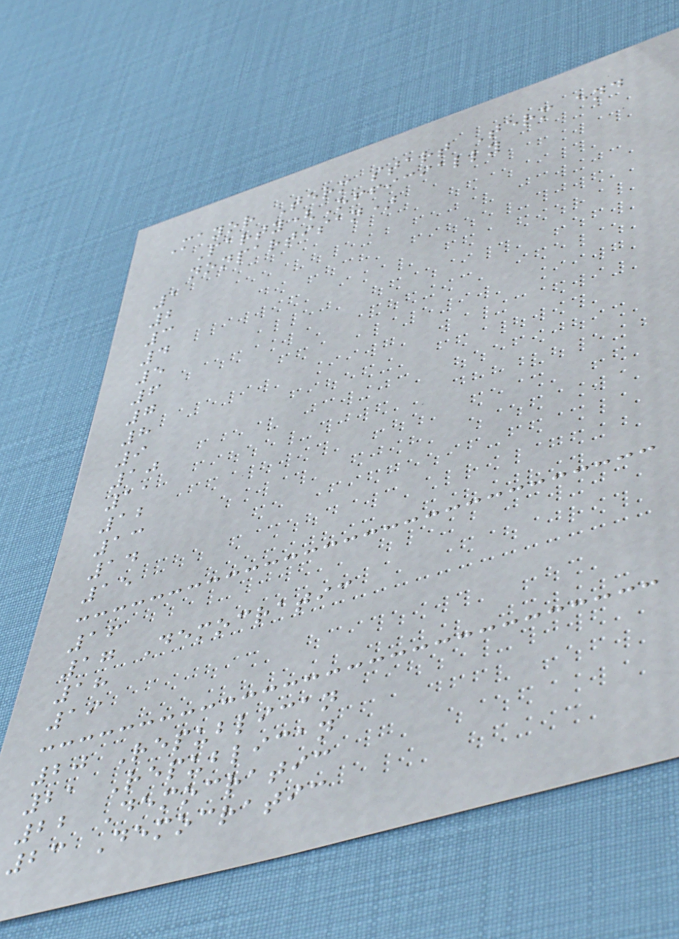Mayor Term start Term end
Party(Officially
nonpartisan)
1
2
3
4
5
6
7
8
9
10
11
12
13
14
15
16
17 Democratic
18
19
20 Republican
21 Republican
22 Democratic
23 Democratic
